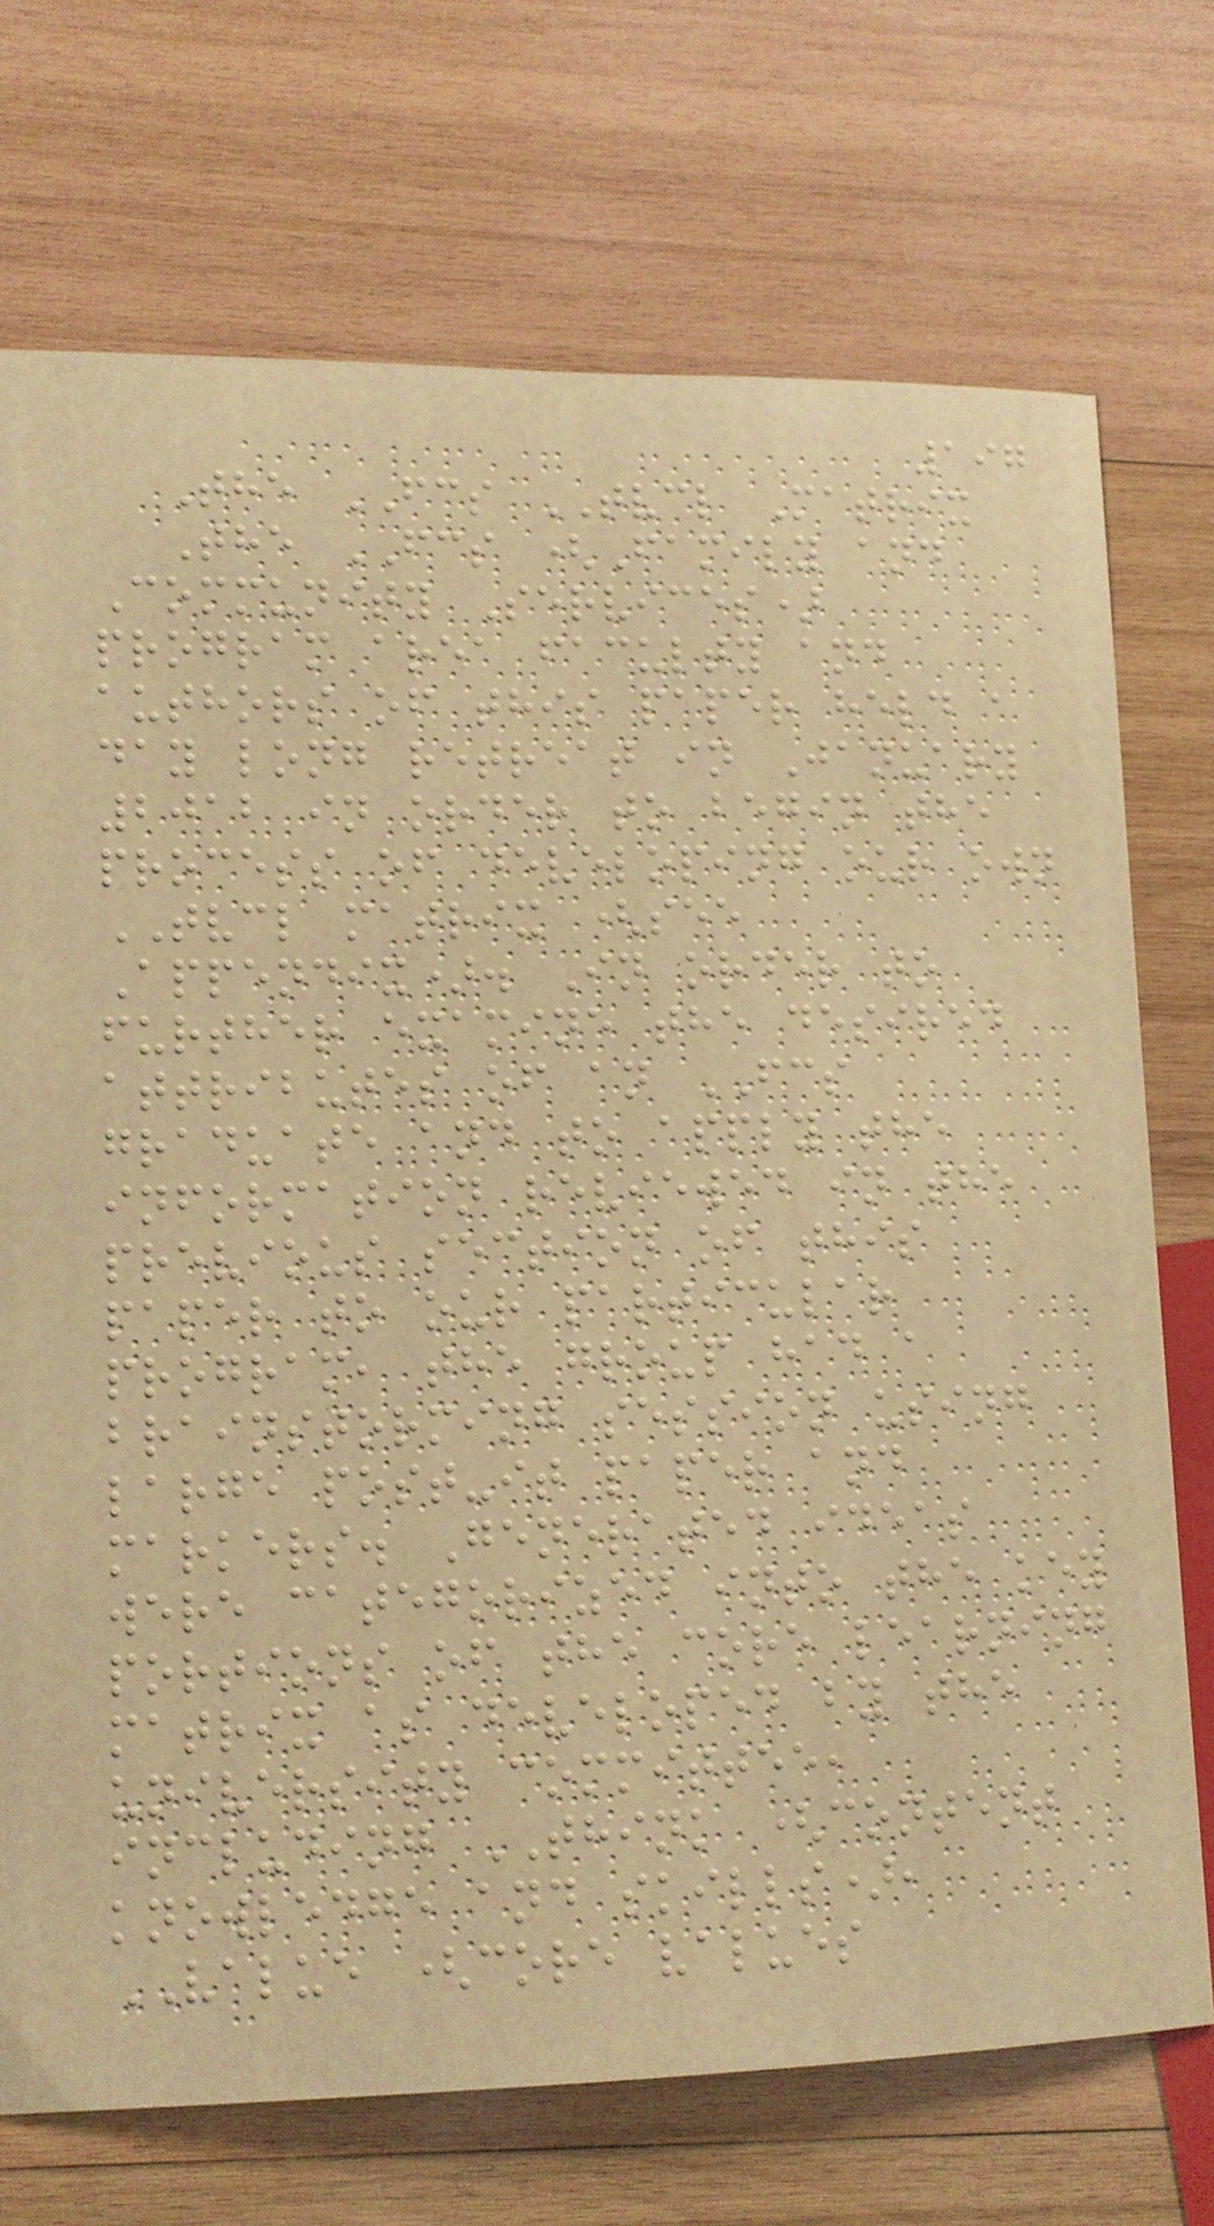197
The FCS TVCL Matrix
The FCS (Family and
Community Services)
program area faculty and
authors of this paper held a
day long retreat in January
2012 in order to begin the
process of developing our own
TVCL matrix (see
Appendix). In order to
further examine the desired
attributes of an FCS
graduate and to apply the
information reviewed in the
previous section of this
paper to our particular
program, the group had a
brainstorming session using
large post-it paper and
markers. Generated ideas
were categorized into the key
portions of the core learning
matrix as developed by the
university committee,
including THINK (content
knowledge and skills),
VALUE (core values
